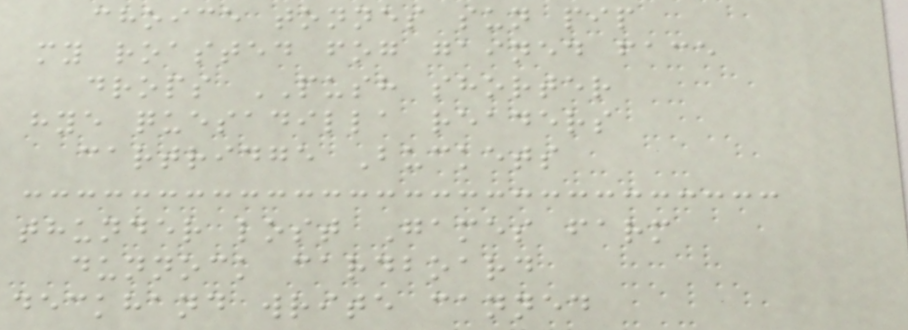choice tonnes sun pip
my roasted fog gained face
drops PUSH shorter
hye quesadilla readers
cartridge Buckets
thunder lost Games farm
dunnock cardboard
deckhand write canned
